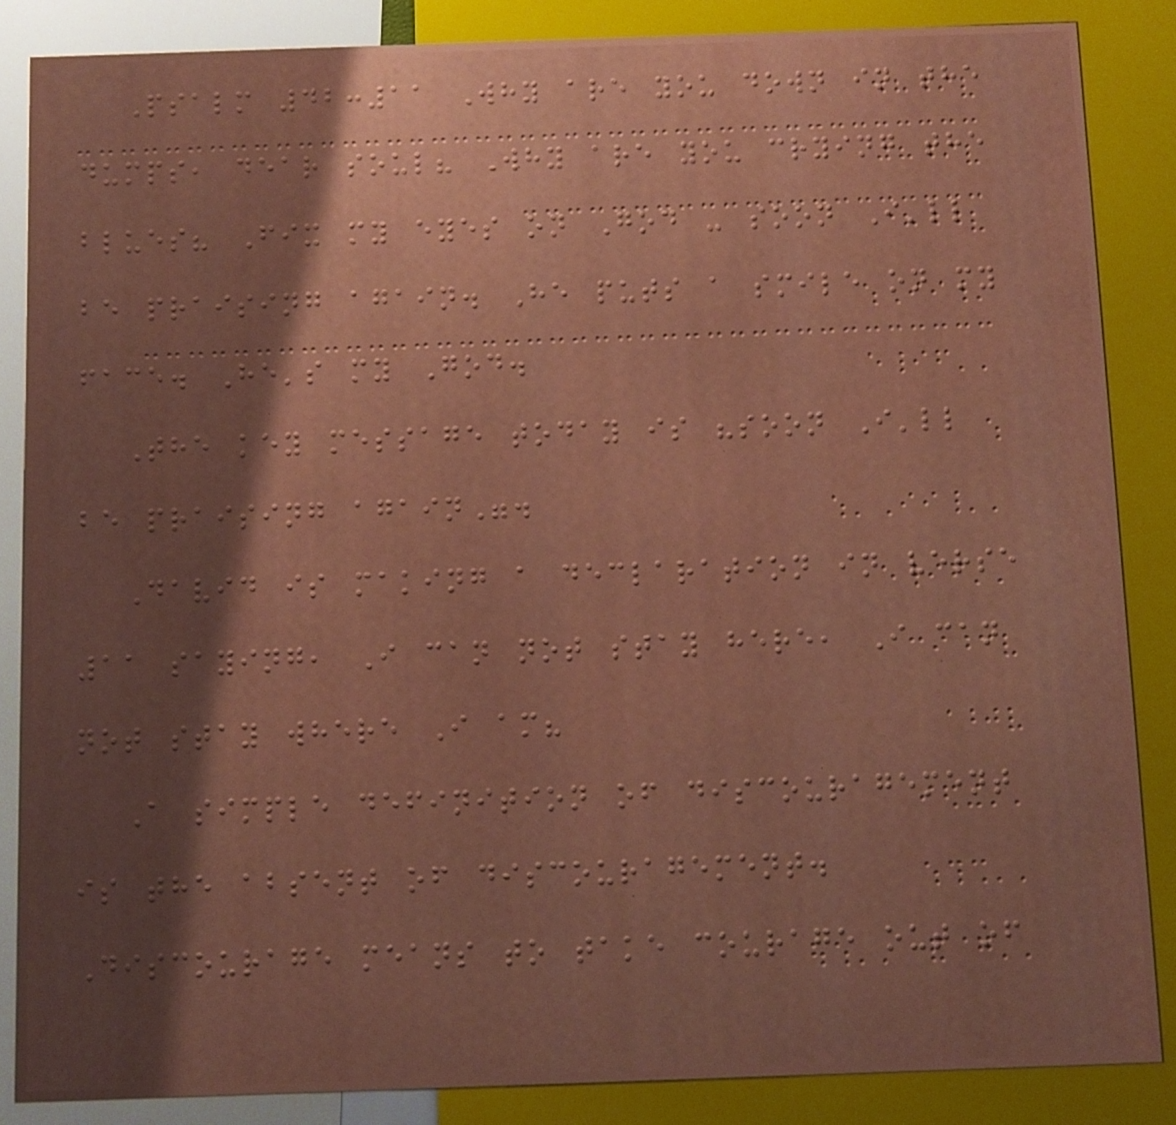Psalm 42:11 Why are you down in the
dumps, dear soul? Why are you crying the
blues? Fix my eyes on God - soon I'll
be praising again. He puts a smile on my
face. He's my God.
The key message today is "soon I'll
be praising again".
David is making a declaration in verse
11 saying, I can not stay here, I can
not stay where I am?
A simple definition of discouragement
is the absent of discouragement.
Discourage means to take courage out of
